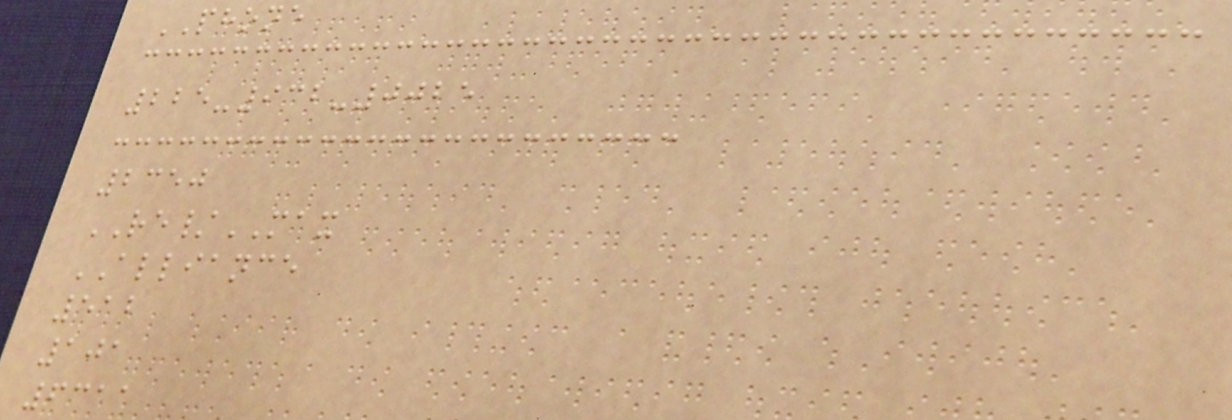PHONE
225-932-0025
2350
RE/MAX
ALLIANCE
512
101
6311
